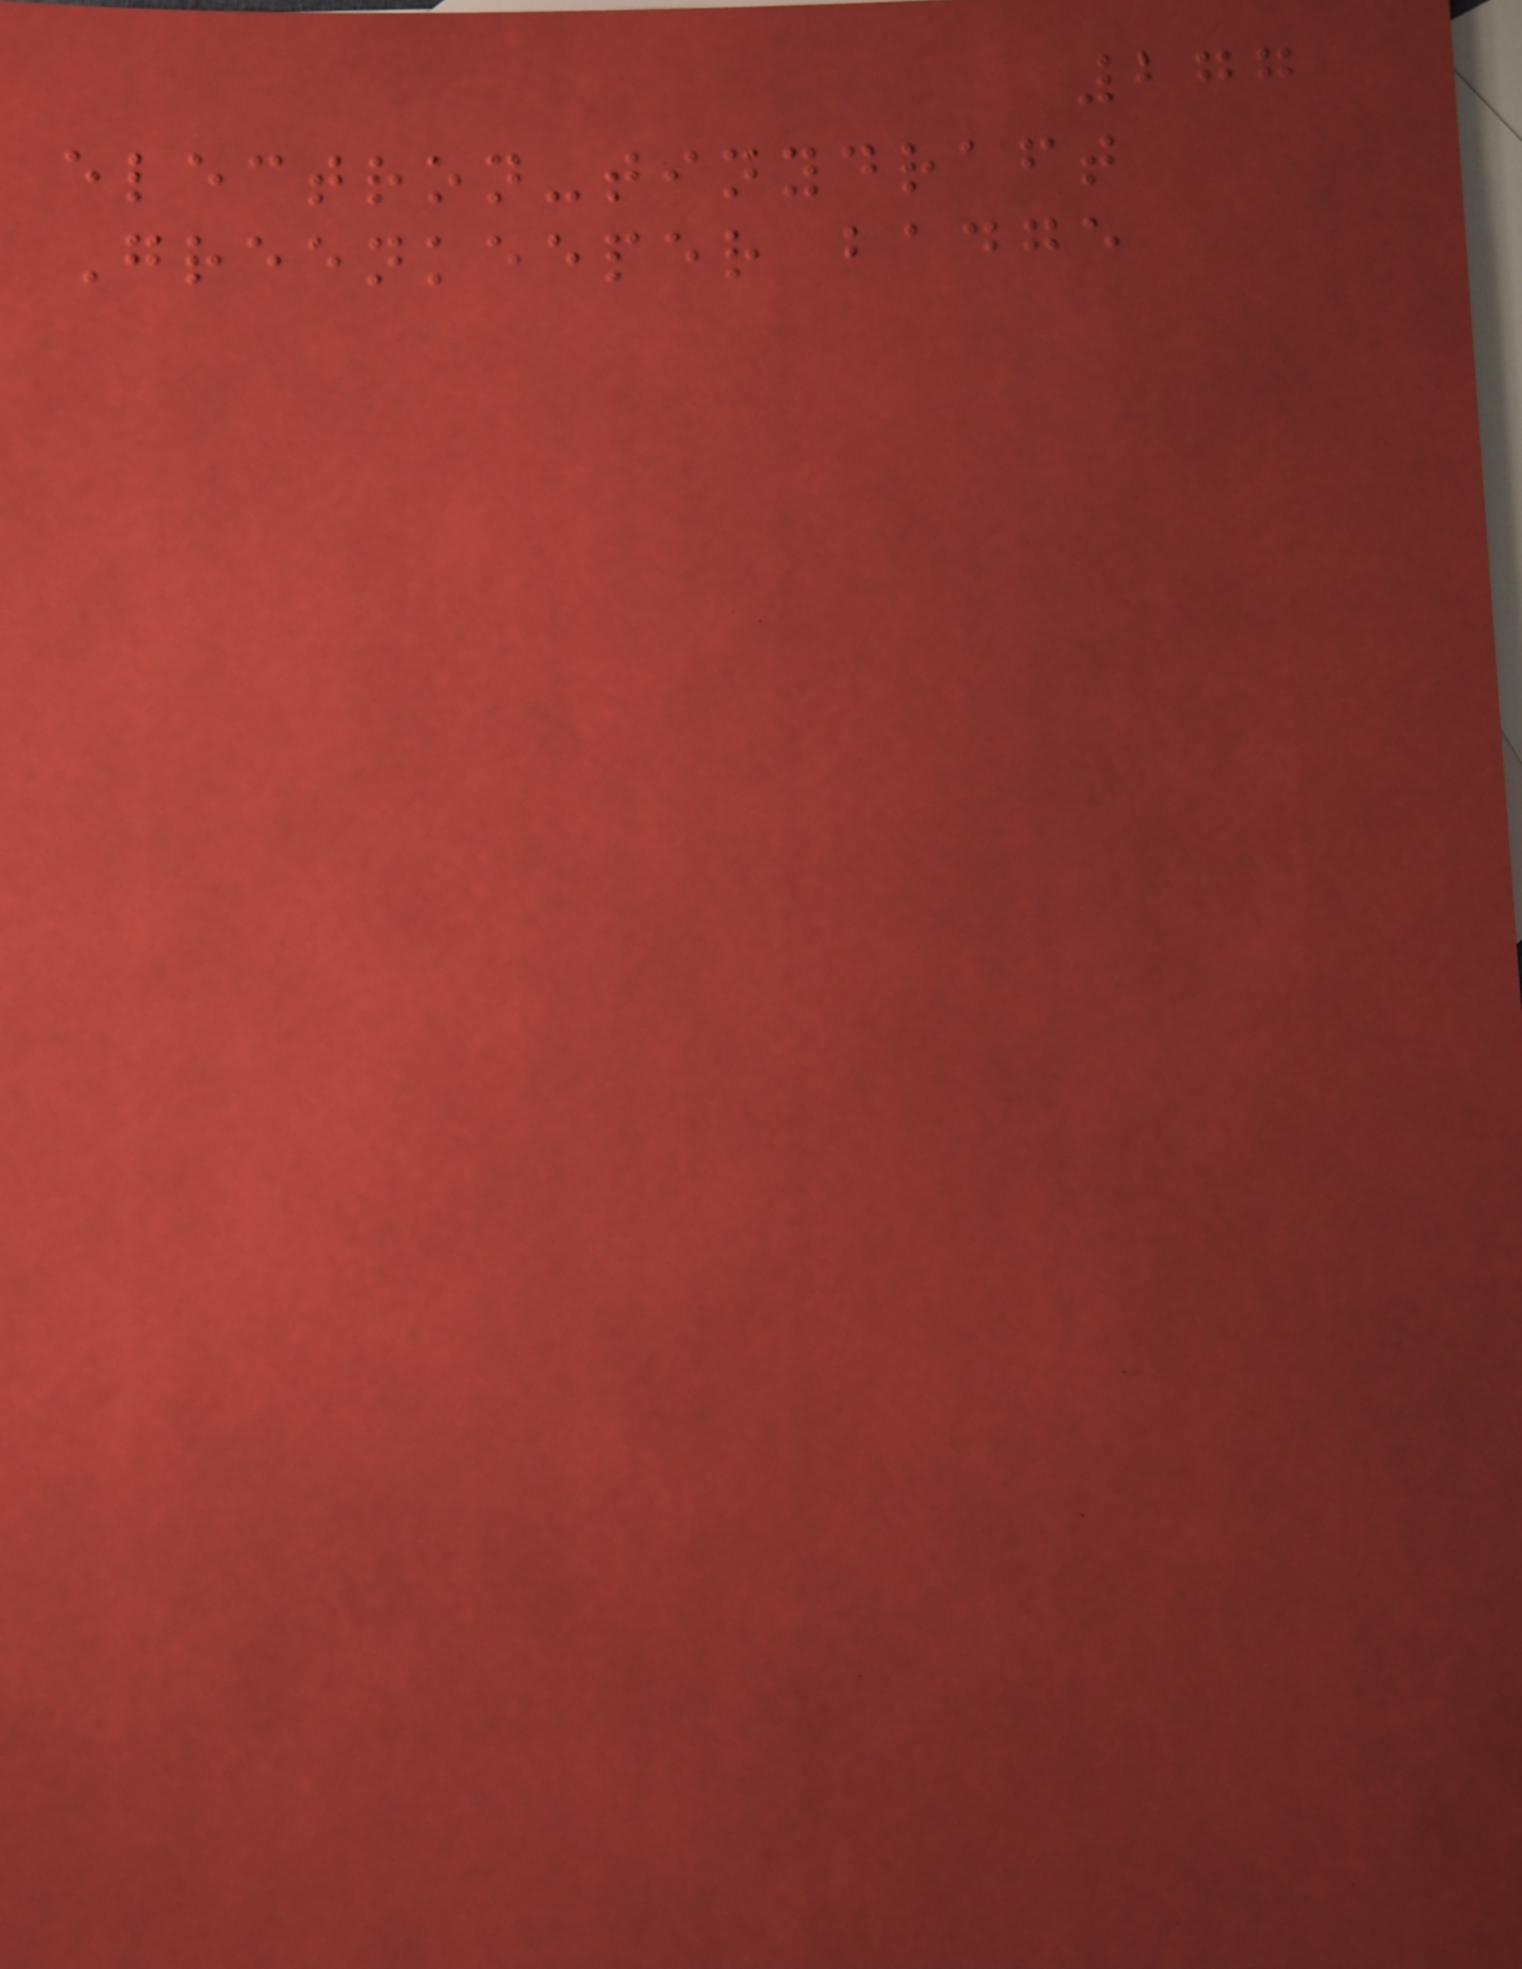277
electron-tinydraft
Greenkeeper badge
